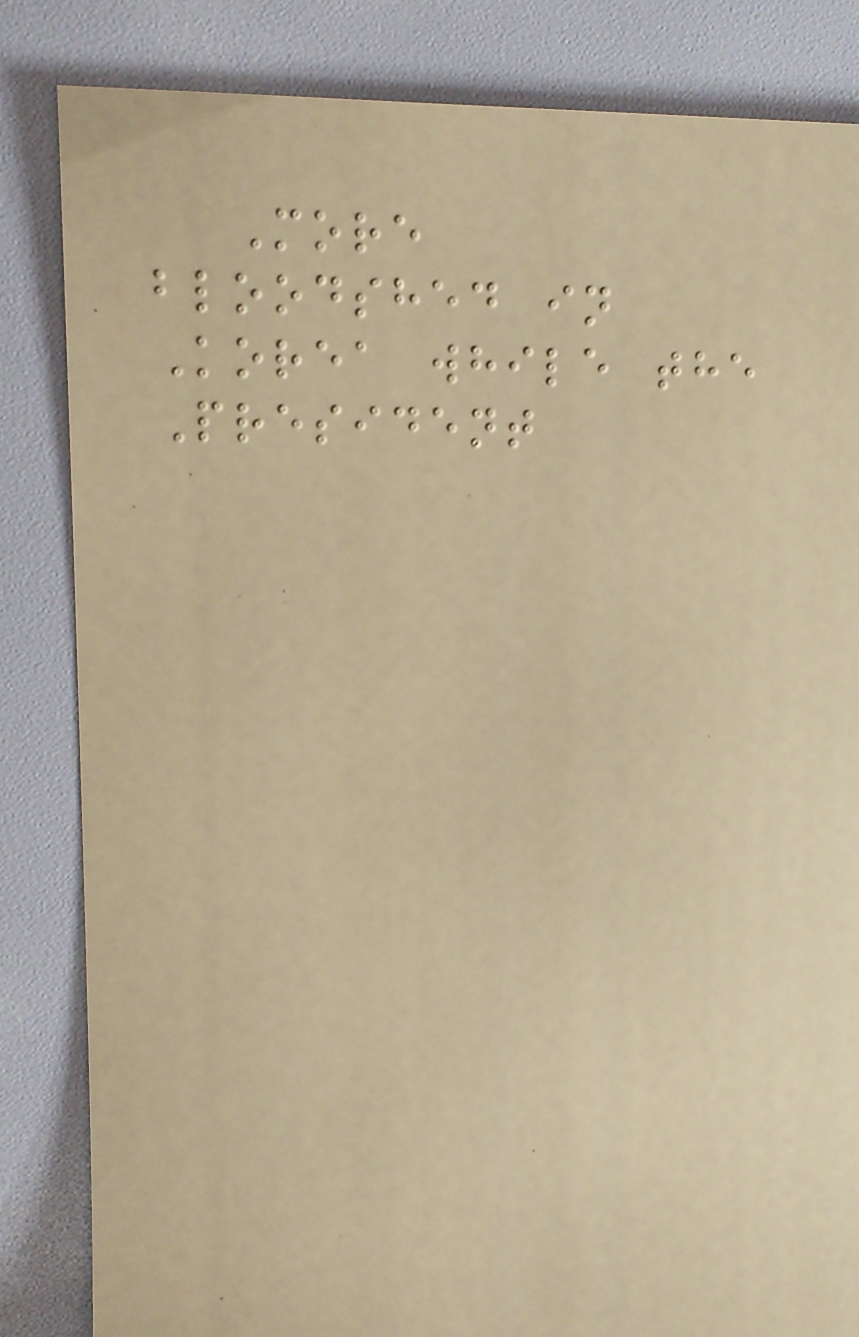More
bloodshed in
Korea while the
President
